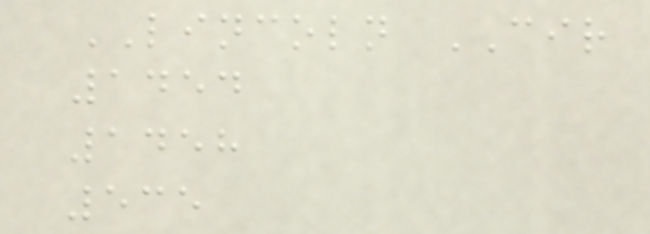LINCOLN CIR
1454
1458
535
